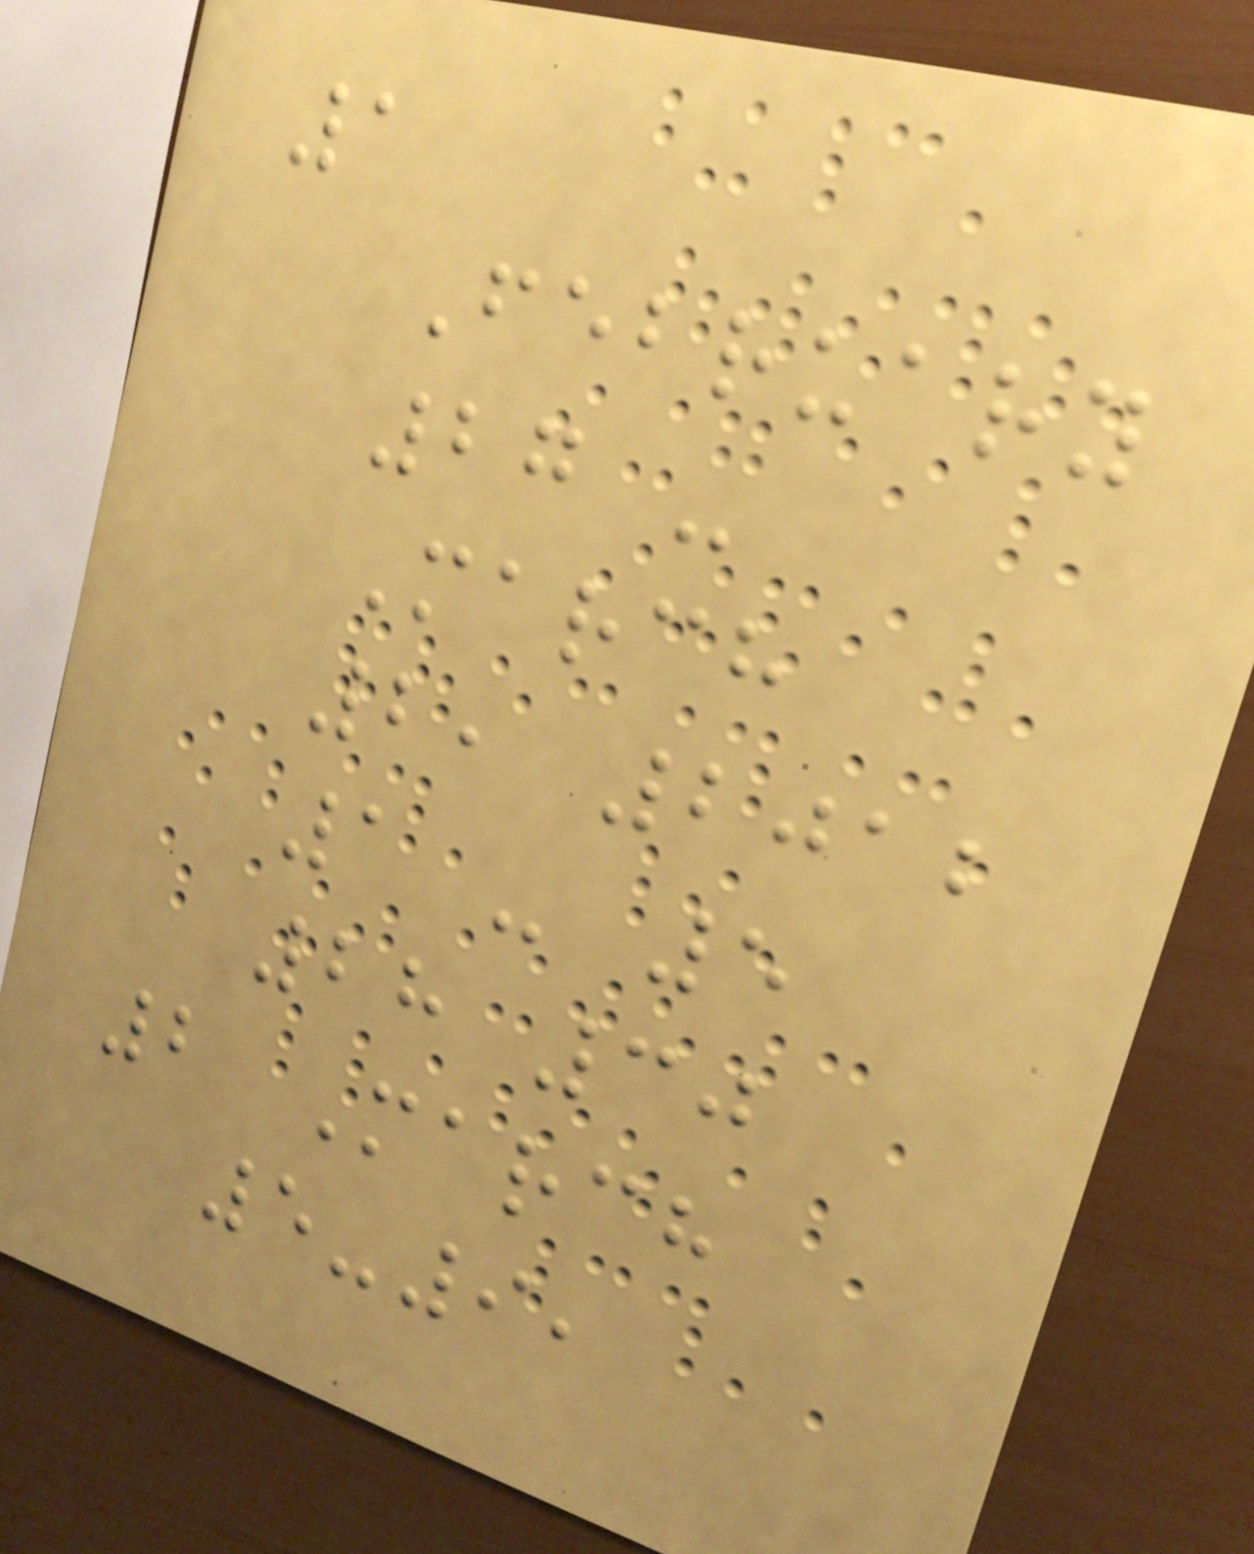1
February
27 -
March
2, 2012
1 - 5
28 30
2 March
5-9,
